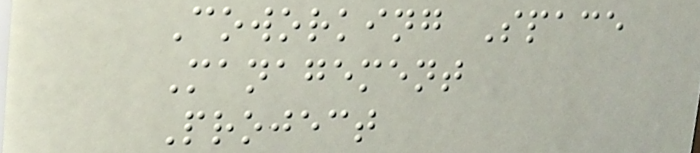Coworking Space
Management
Project
